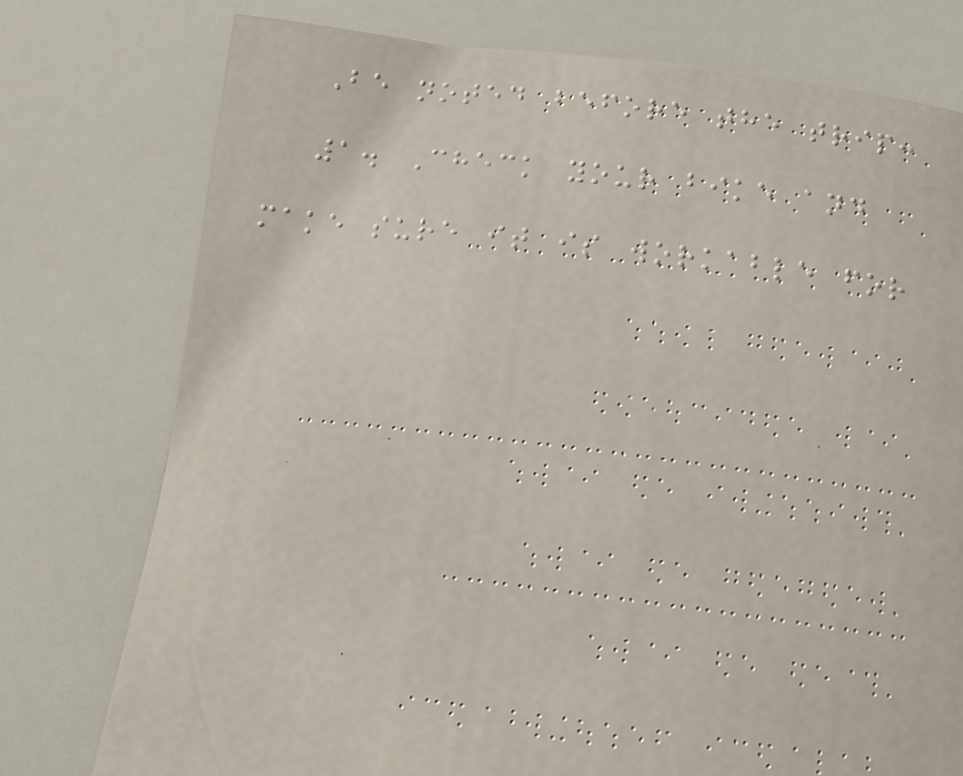Be noted before the trip:
1. Check your bike and
make sure it is workable for
